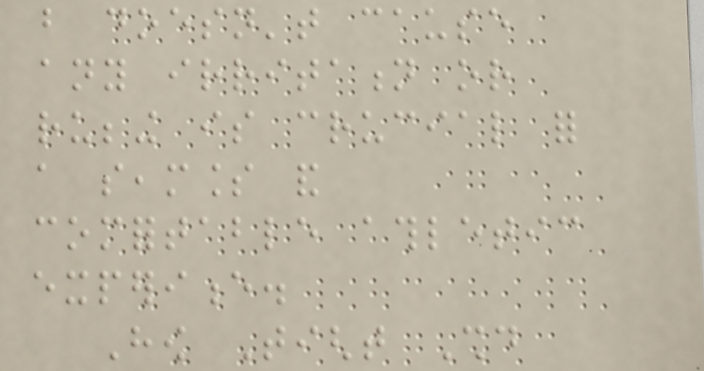but doesn't cause
any irritation or
rubbing is crucial for
a seamless and
comfortable athletic
experience.
How Tight Should
